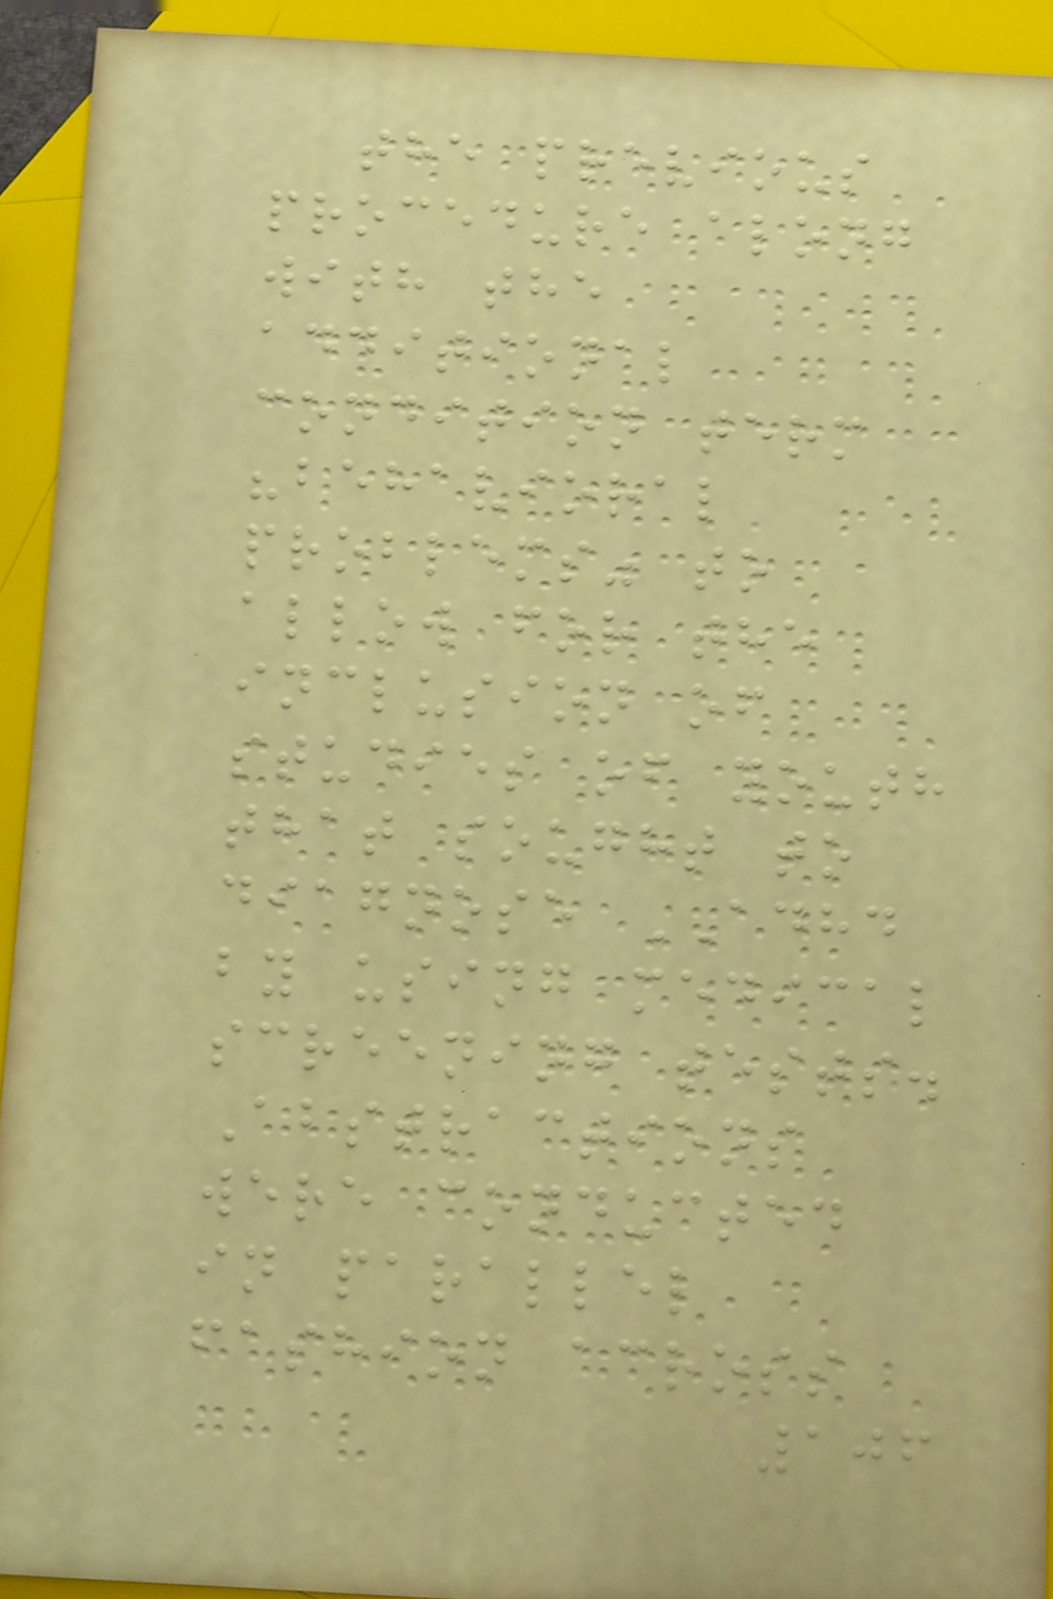the previous
procedure along
with the
additional
condition term
"behavioral
problems" to
allow for the
inclusion of
studies of youth
that sought to
diagnose ADHD
by using medical
screening tests.
Abstractions
were conducted
in parallel
fashion across
106
